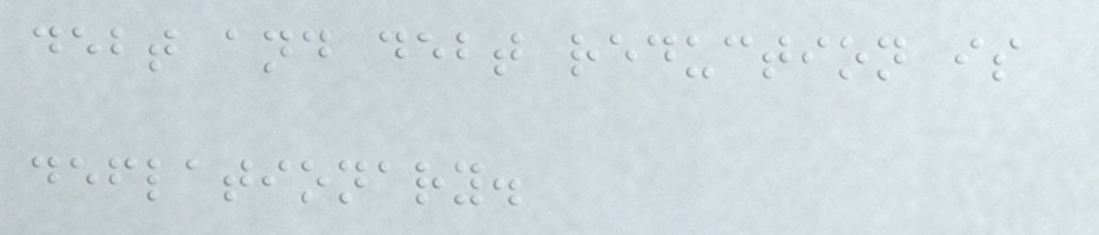debt and debt reduction is
deflationary.
